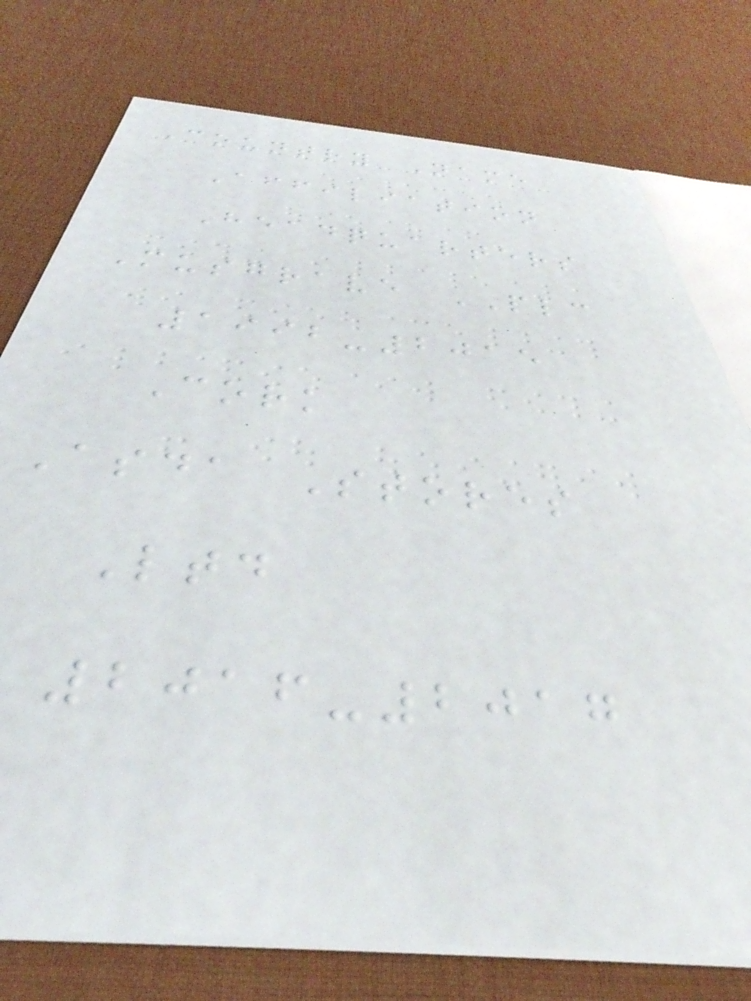Country Name
Affiliation
Headquarters
Musgrave PLC
1992-2015
Cork
Asda Stores
Ltd
2016-2017
